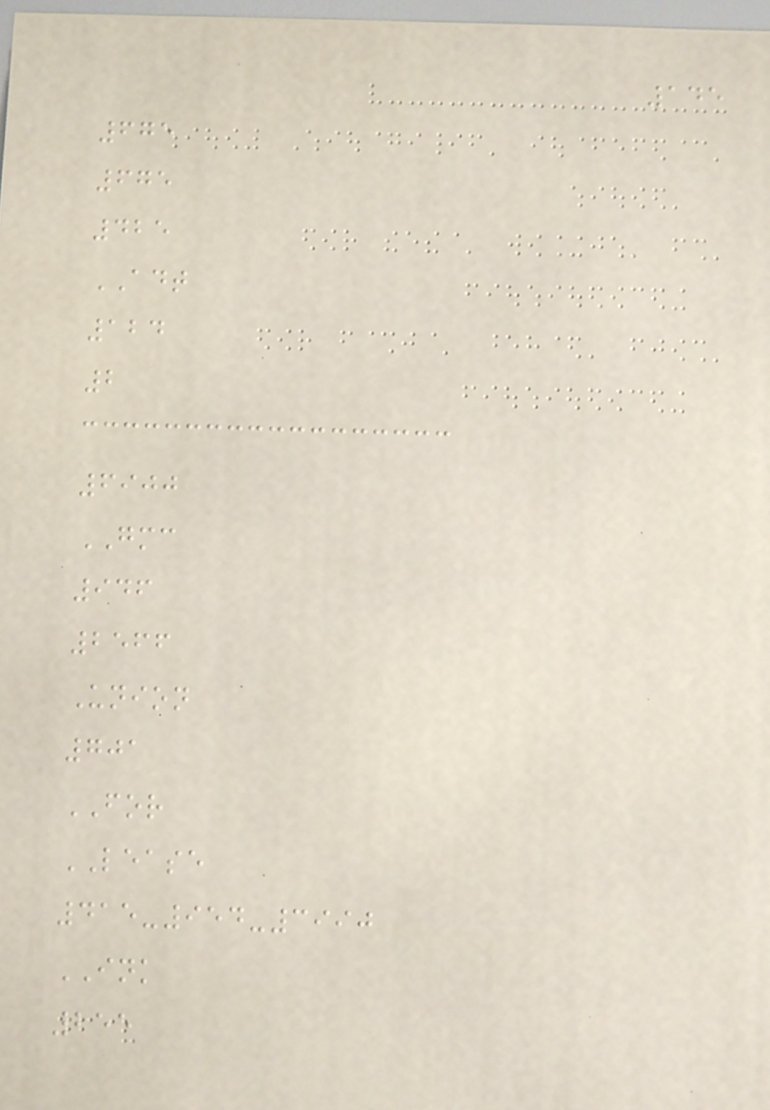145
675
675
425
ADT
124
2
6900
GMC
946
2566
Union
701
FOR
LEASE
415-954-3990
INK
255
